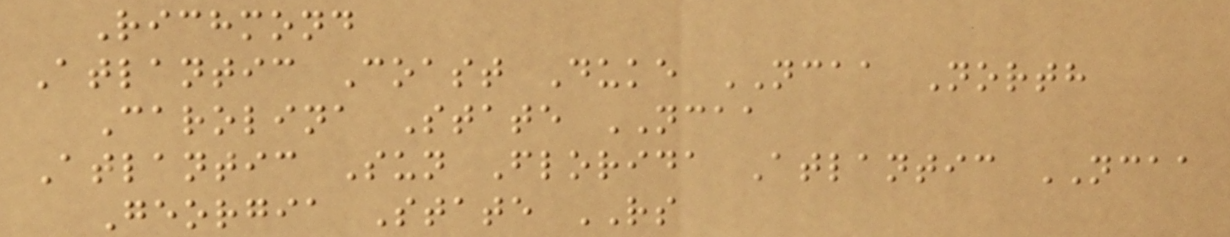Richmond
Atlantic Coast Duke NCAA North
Carolina State NCAA
Atlantic Sun Florida Atlantic NCAA
Georgia State RS
